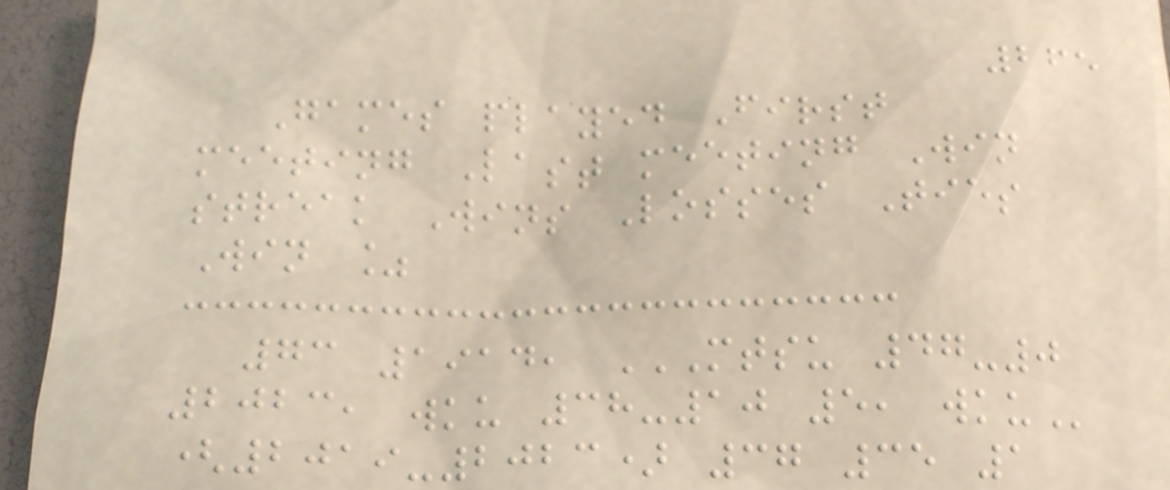265
Games played First
meeting Last meeting Win
streak Wins Losses Ties
Win %
73 1914, MTSU 47-0
2023, WKU 38-10 5, WKU
(2019-2023) 37 35 1
